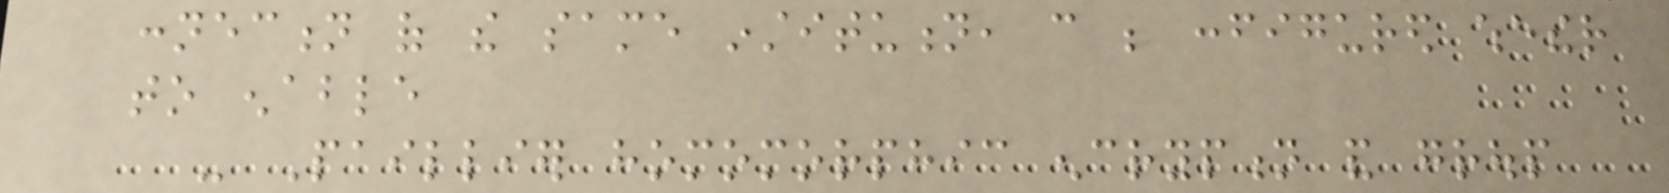connection of the same institution, can be configured whether
to enable
- Paillier homomorphic encryption and group
